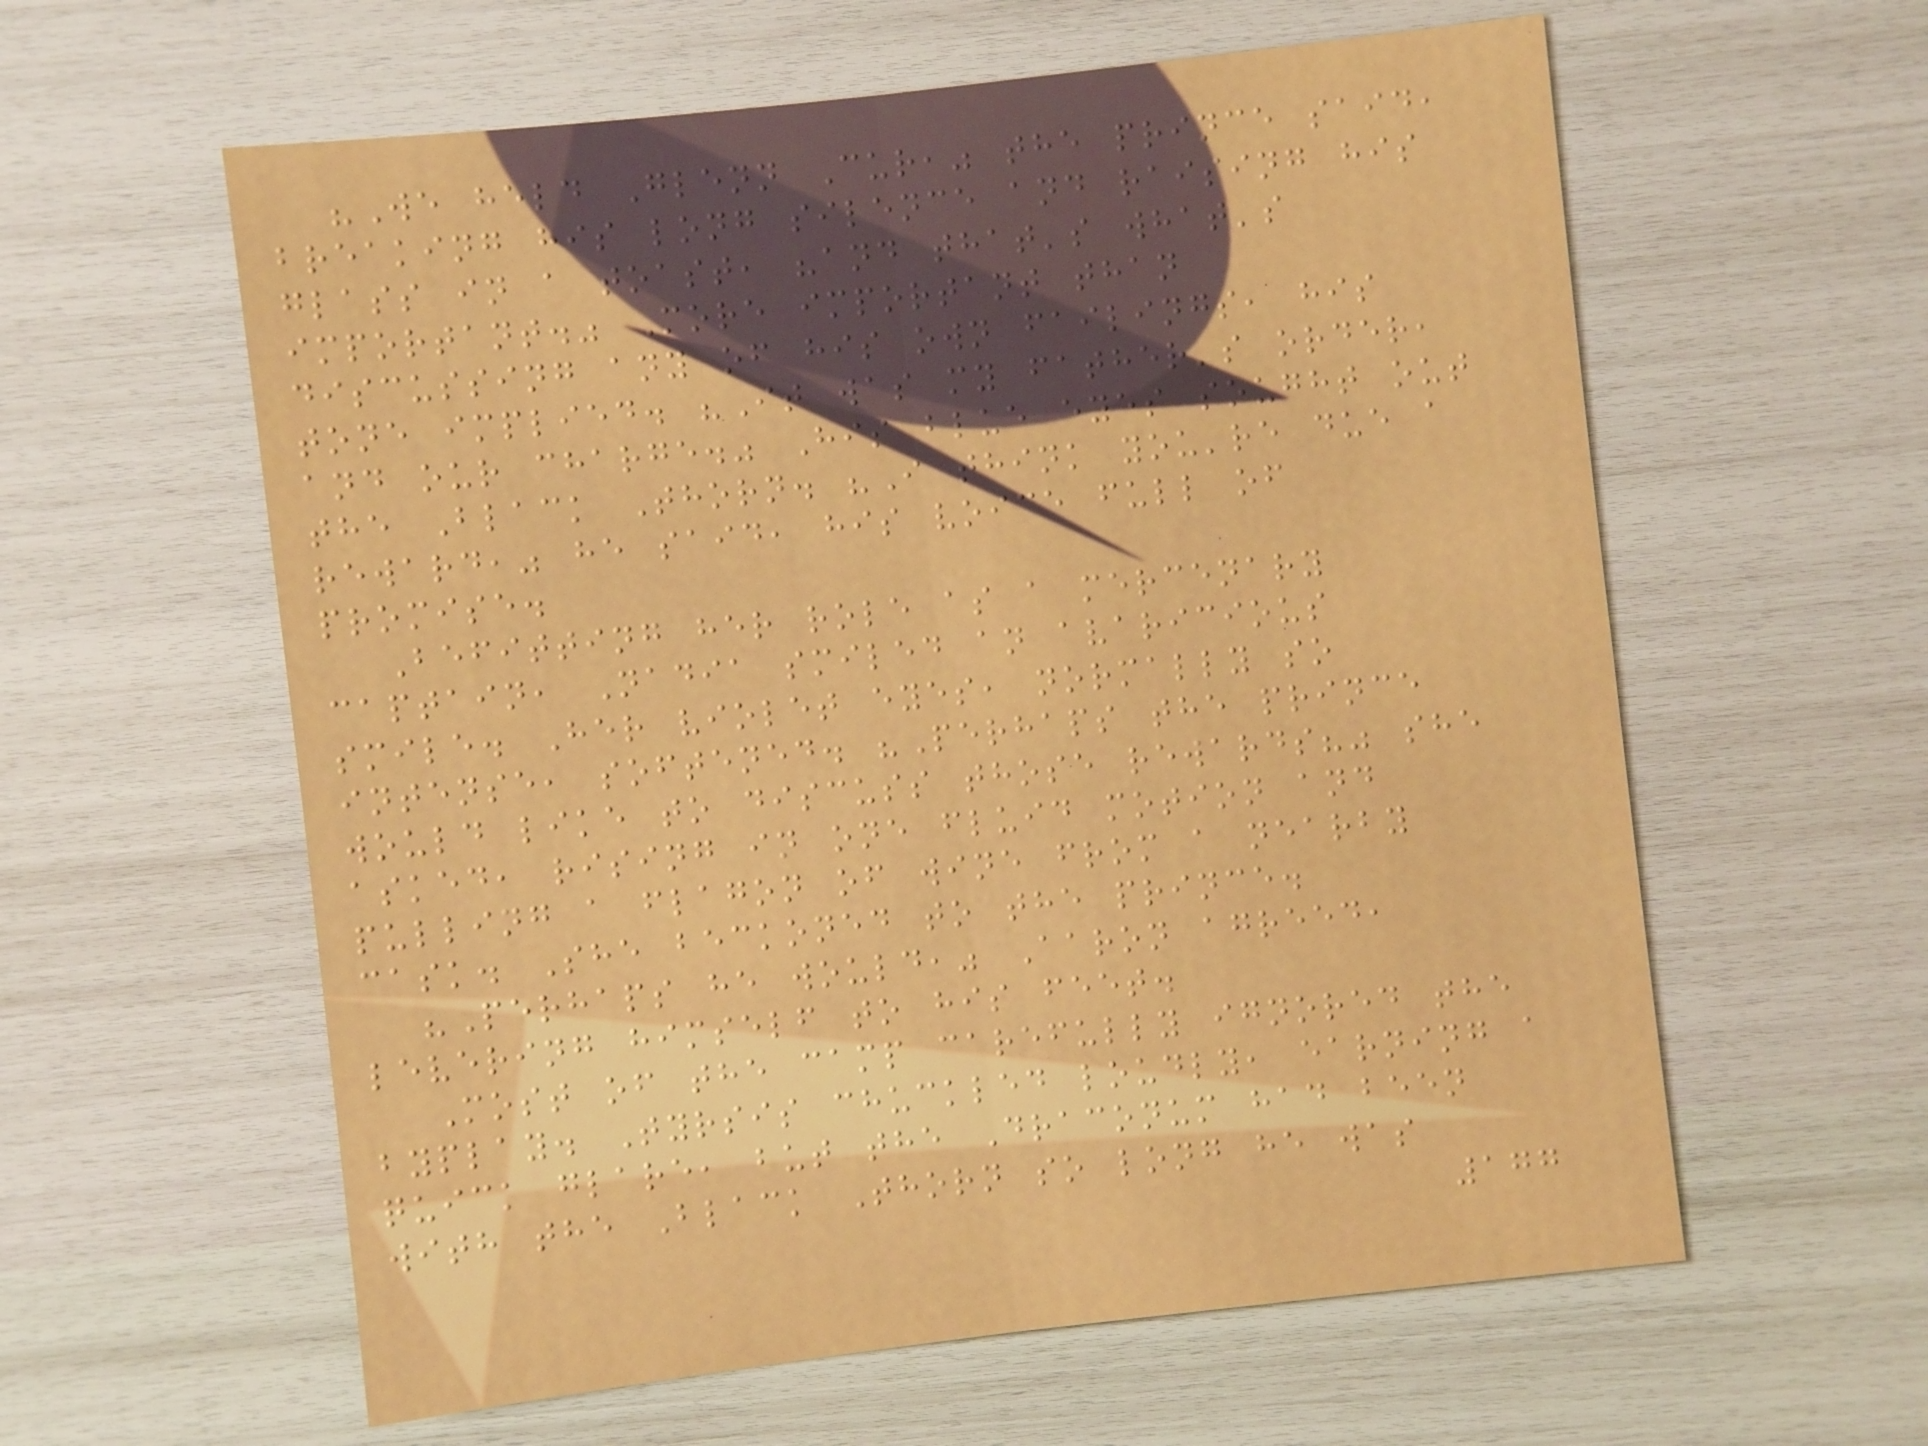"We held Glenn Cur," the prince said,
breaking his long silence and raising his
glass in a toast, "and that's what's
important." More important than
discussing any of his own failings, his
tone implied. "It was my father's order,
and our charge." His blue eyes sought out
the Black Thorn. "I think you're due a
reward," he said, his voice full of
promise.
Befitting her role as a mercenary
captain, Nadia smiled an avaricious
smile. Her violet eyes, normally so
intense, softened. "Perhaps the prince
would like to discuss those rewards?" she
asked, rising in one fluid motion and
pulling a flagon of wine from a nearby
cask. She beckoned to the prince.
"Perhaps he would," Aaron agreed,
levering himself to his feet.
Most of the camp carefully ignored the
byplay. Tyrsis chuckled loudly, earning a
quick glare, but the Draconum had been
with the Black Thorn so long he was
177
